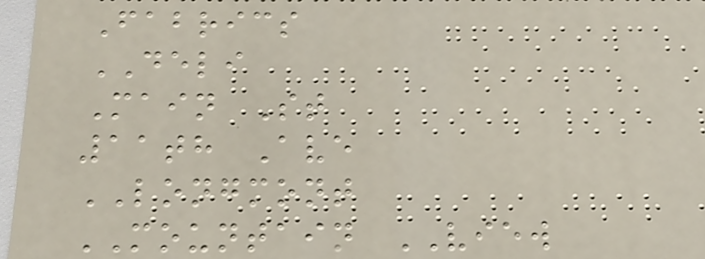Fabrics
DELI
Main St
11th Ave
LONGMONT
MOUNTAIN VIEW
